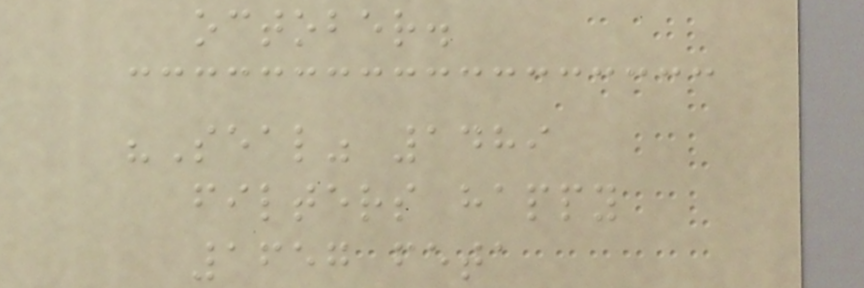october.
"Seal" 1489
filters happy
1657 feta
